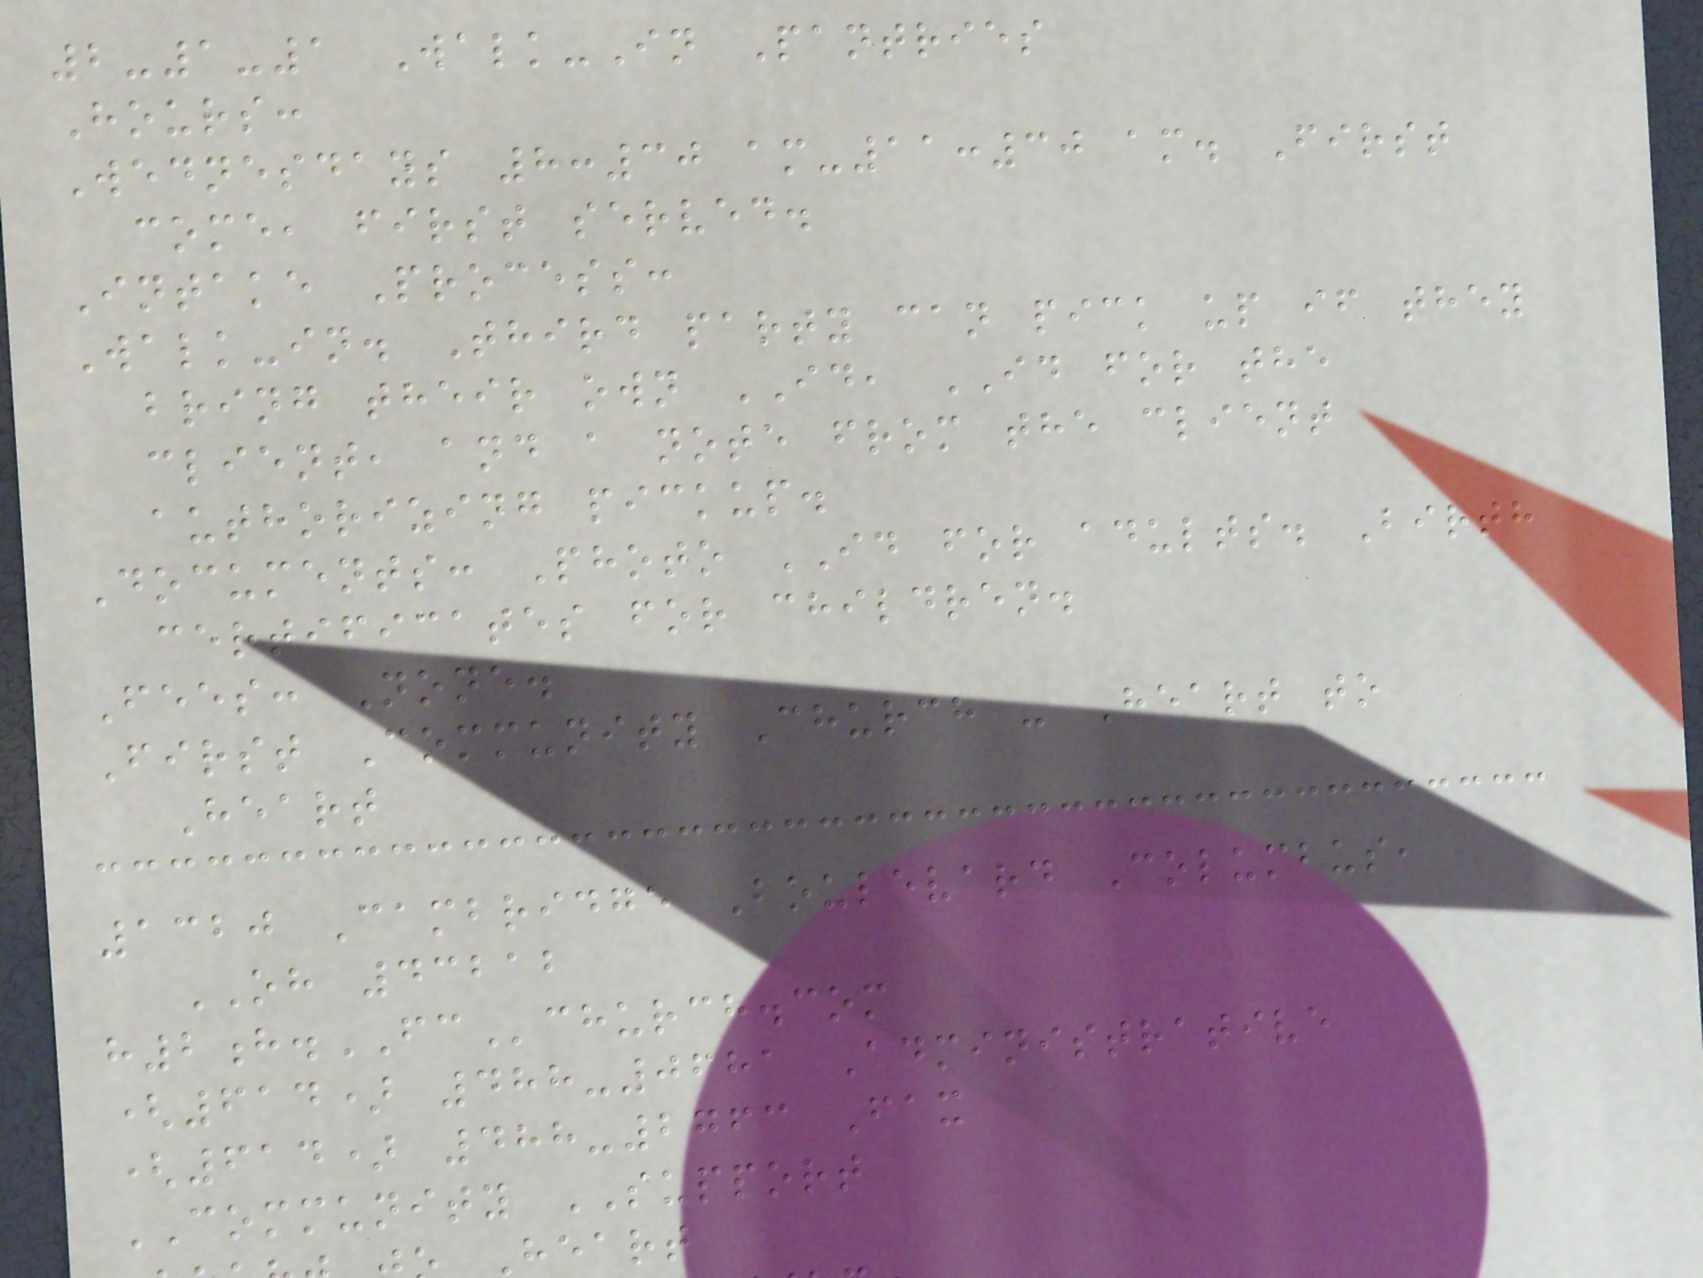2-1-1 Walk-In Pantries
Hours:
Wednesdays 8:30 am-11:30 am. First
come, first served.
Intake Process:
Walk-in. Third party can pick up if they
bring their own ID, ID for the
client, and a note from the client
authorizing pickup.
Documents: Photo ID for adults. Birth
certificates for children.
Fees: None.
First Community Church - Heart to
Heart
1320 Cambridge Boulevard Columbus,
OH 43212
h2h.FCchurch.com
(614) 488-0681 Administrative
(614) 488-2763 Fax
COMMUNITY SUPPORT
heart
